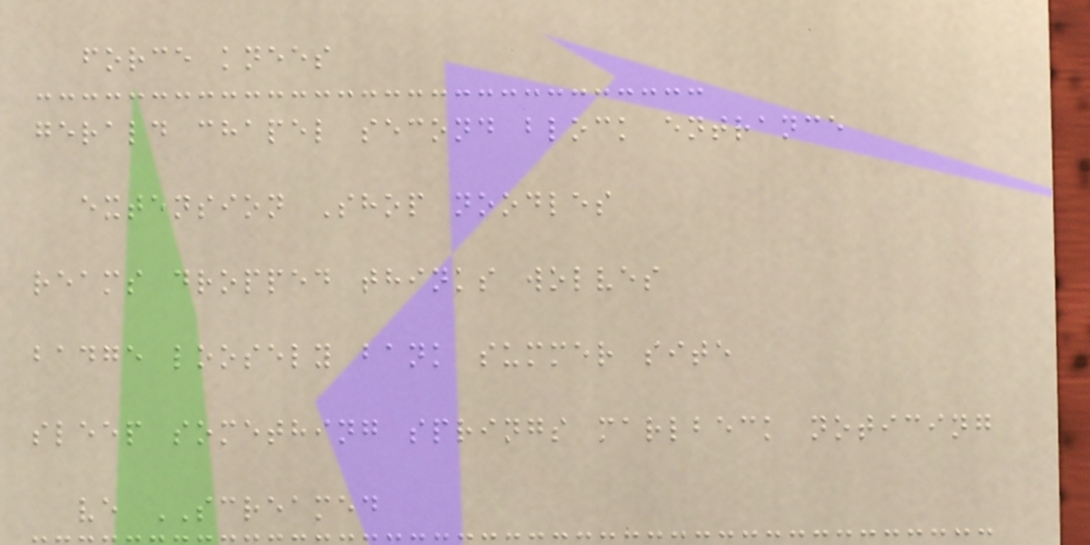force knees
gerald chapel second block entrance
extension Shop noodles
reams dropped thinks wolves
badge loosely bank summer site
sleep something springs marlbeck noticing
ve SCREAMED
